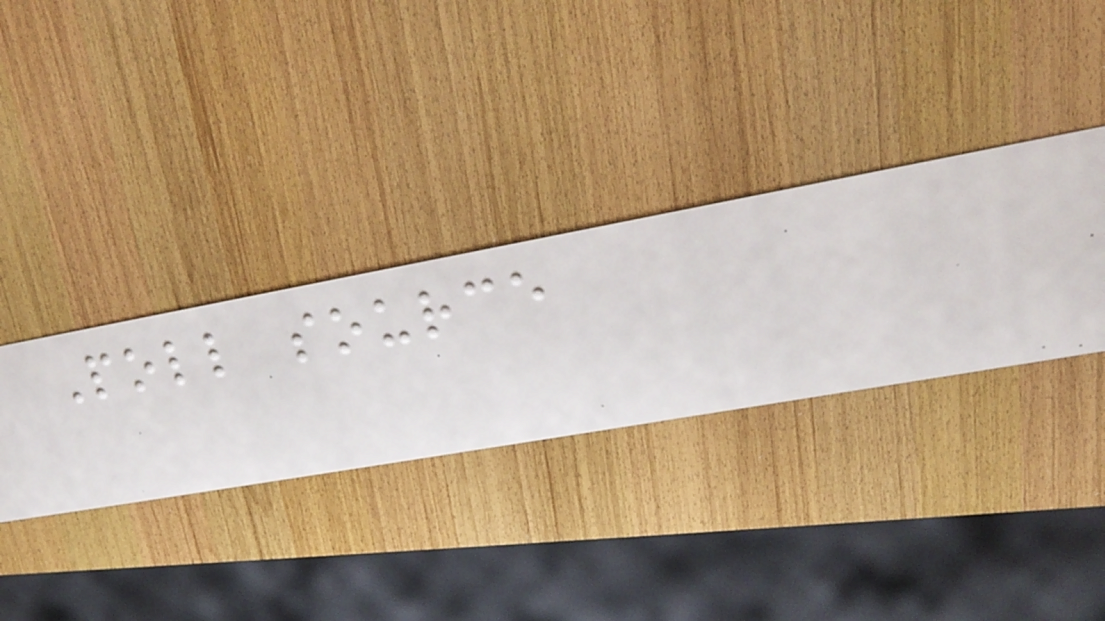Poll source
